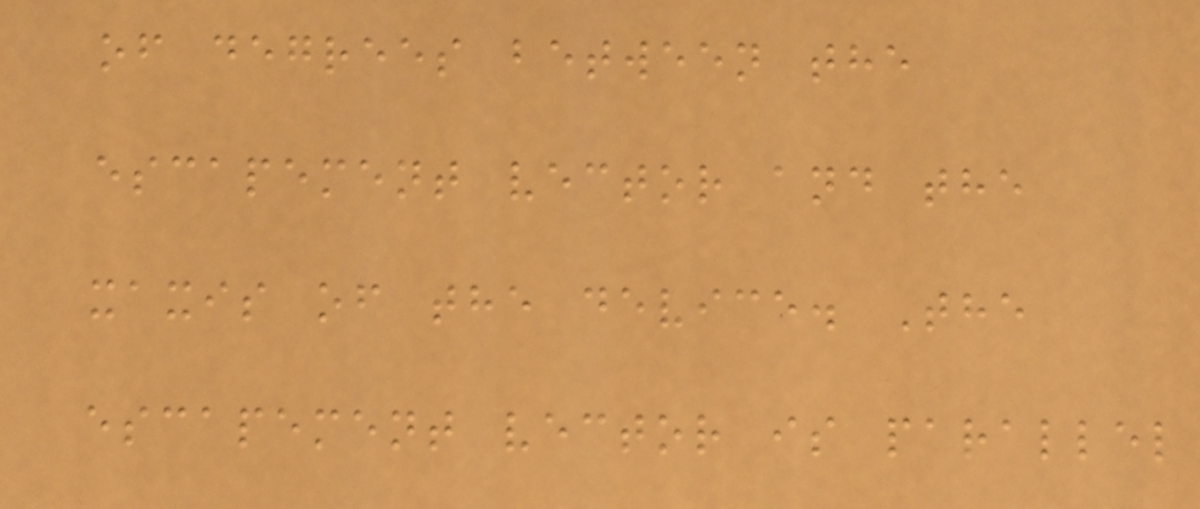of degrees between the
escapement vector and the
xaxis of the device. The
escapement vector is parallel
